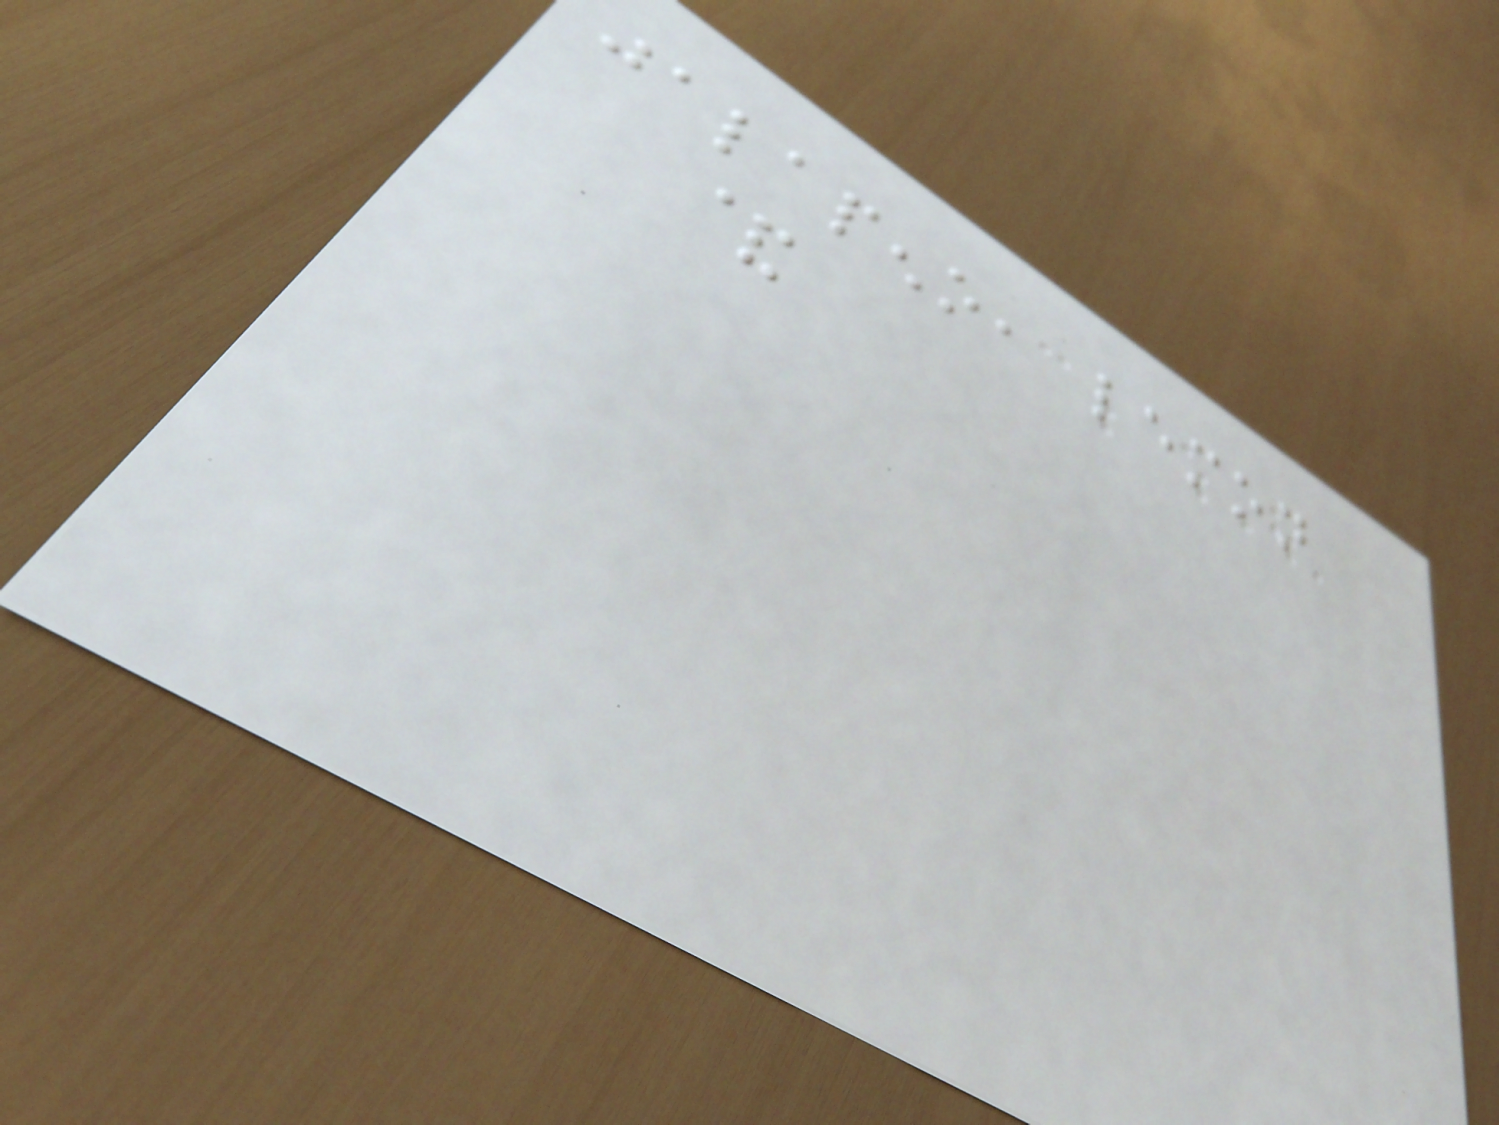jalapeno, lemon
&
